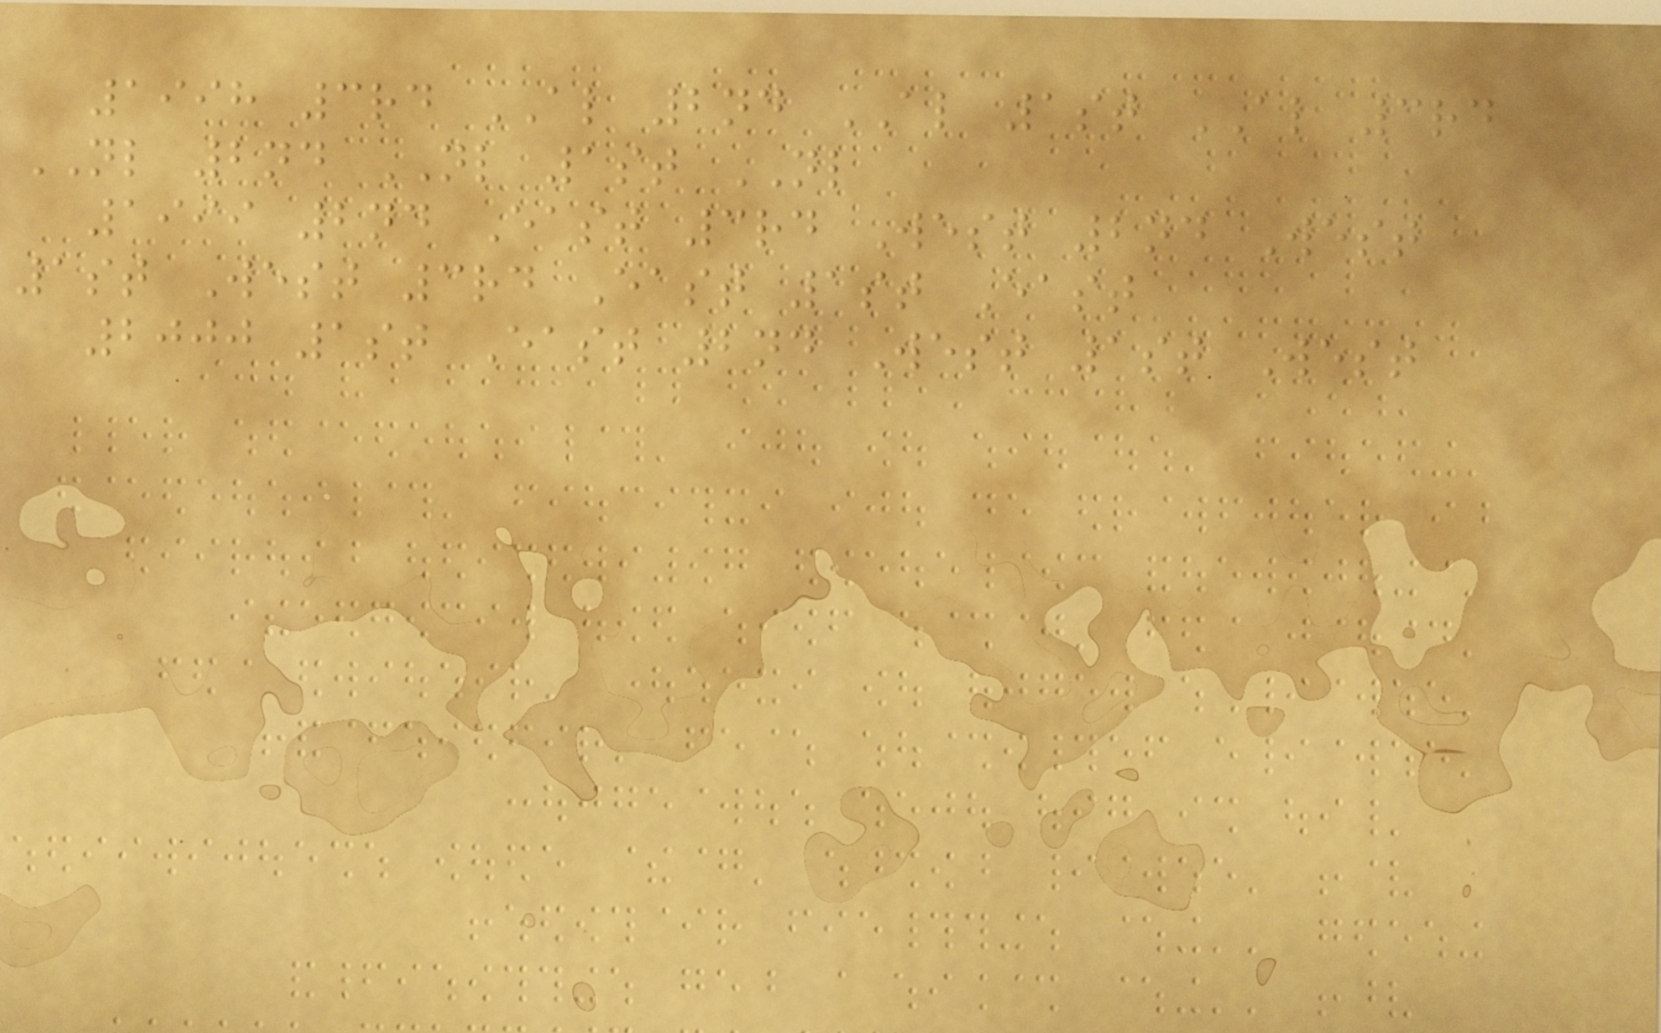1998 3rd AL 2nd AL 1st AL 3rd
NL 2nd NL 1st NL
1999 2nd East 3rd West 2nd West
1st West 3rd East 1st East
2000 1st East 2nd West 1st West
